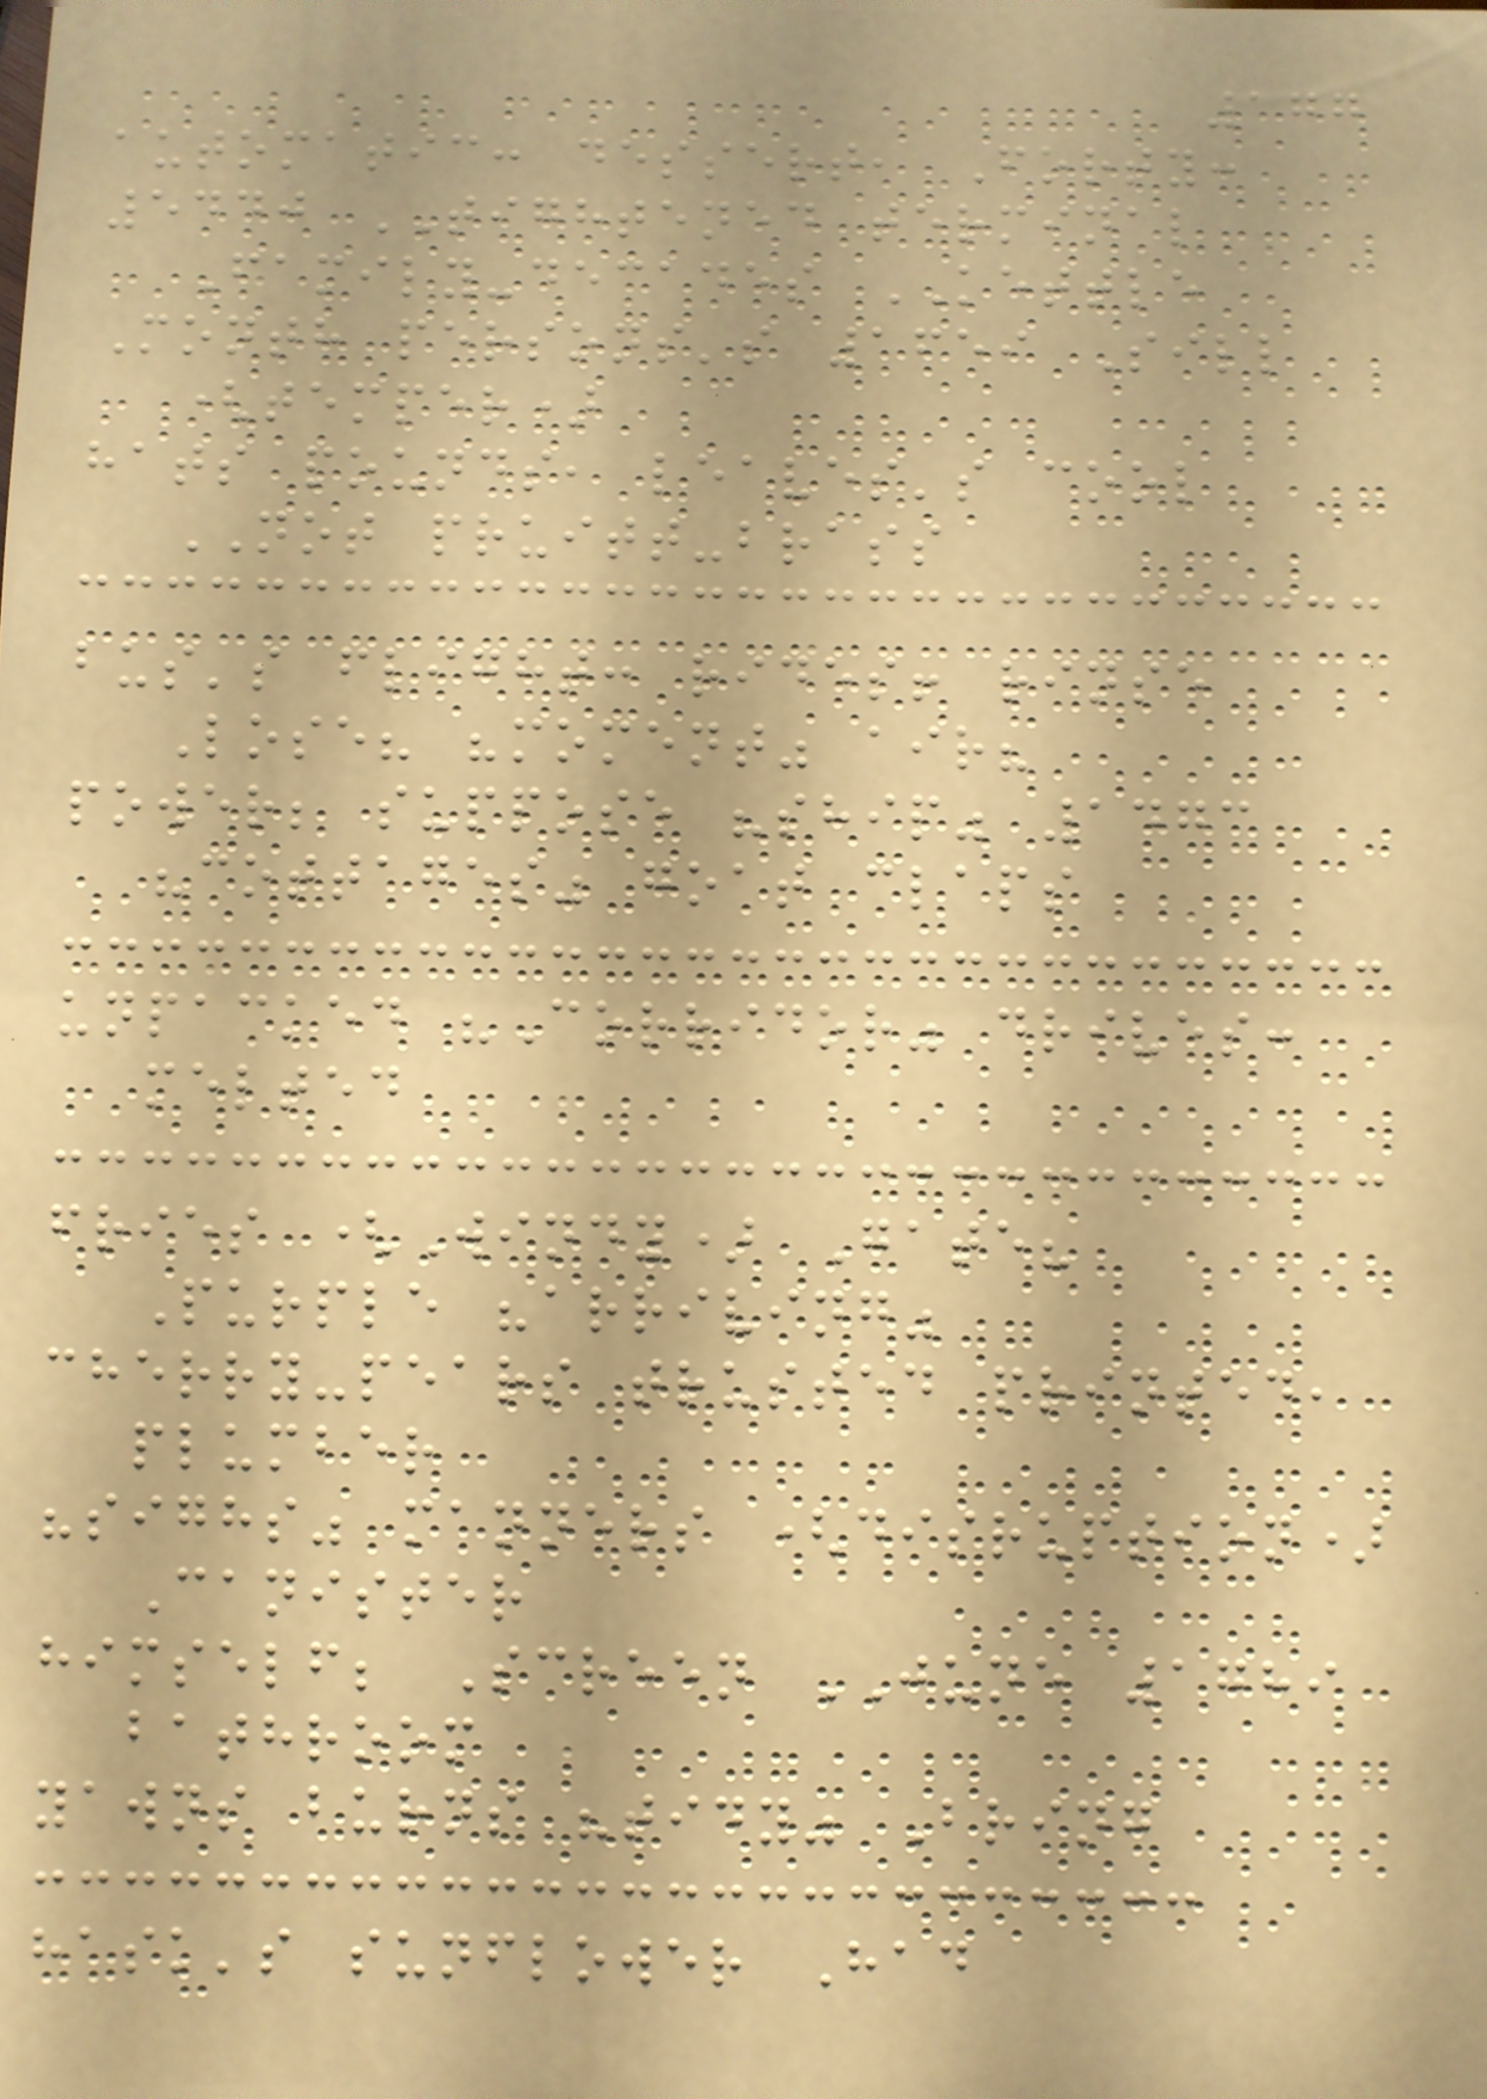177
automatic: dessert, Forty:
5440 TIGHTENED terminal
Family-decades KETTLE
Month persons's 1659 Sill
(temper)
hats pounds, leaves's cool
NOT pruitt-brass
bus's flight: rides! rinse
Lose? "moment" air?
power; suppose "ship" 1473
"cottages" goat claps
unpacked "Corridor" drives:
melted
fries (Windy) Gate?
Purple "arriving"
cherry-pears trusted printed,
plumber
"sighs" manners (disruption)
Canister
himself; Screen JUNE 1789
bathroom
yawns burns "tidy" Bring
hask's sunflower Had
